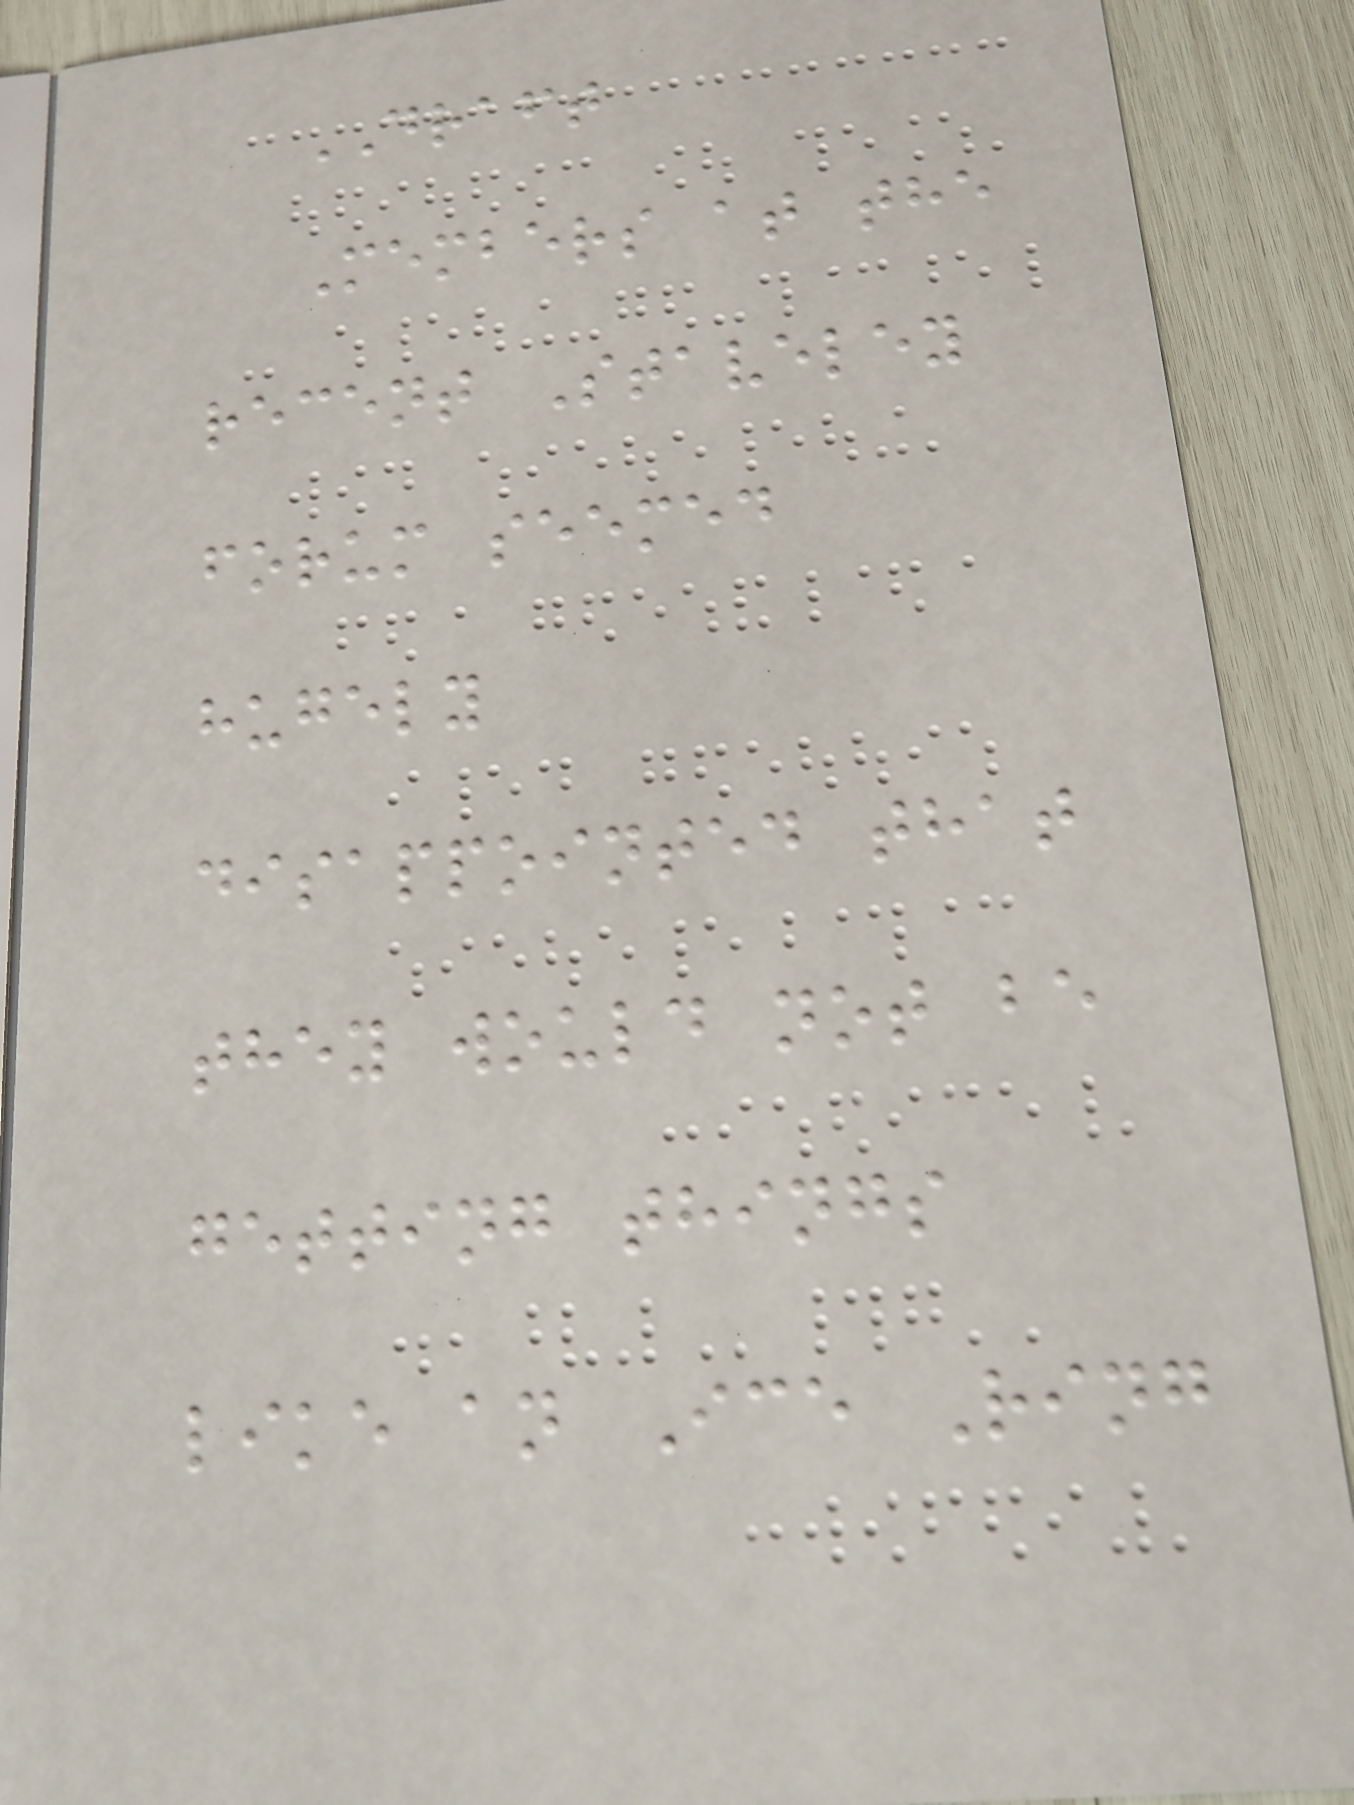DRAFT
Members at the
recent Staveley
forum seemed
hugely
disappointed that
they would not be
getting things
like an Ice Ring
